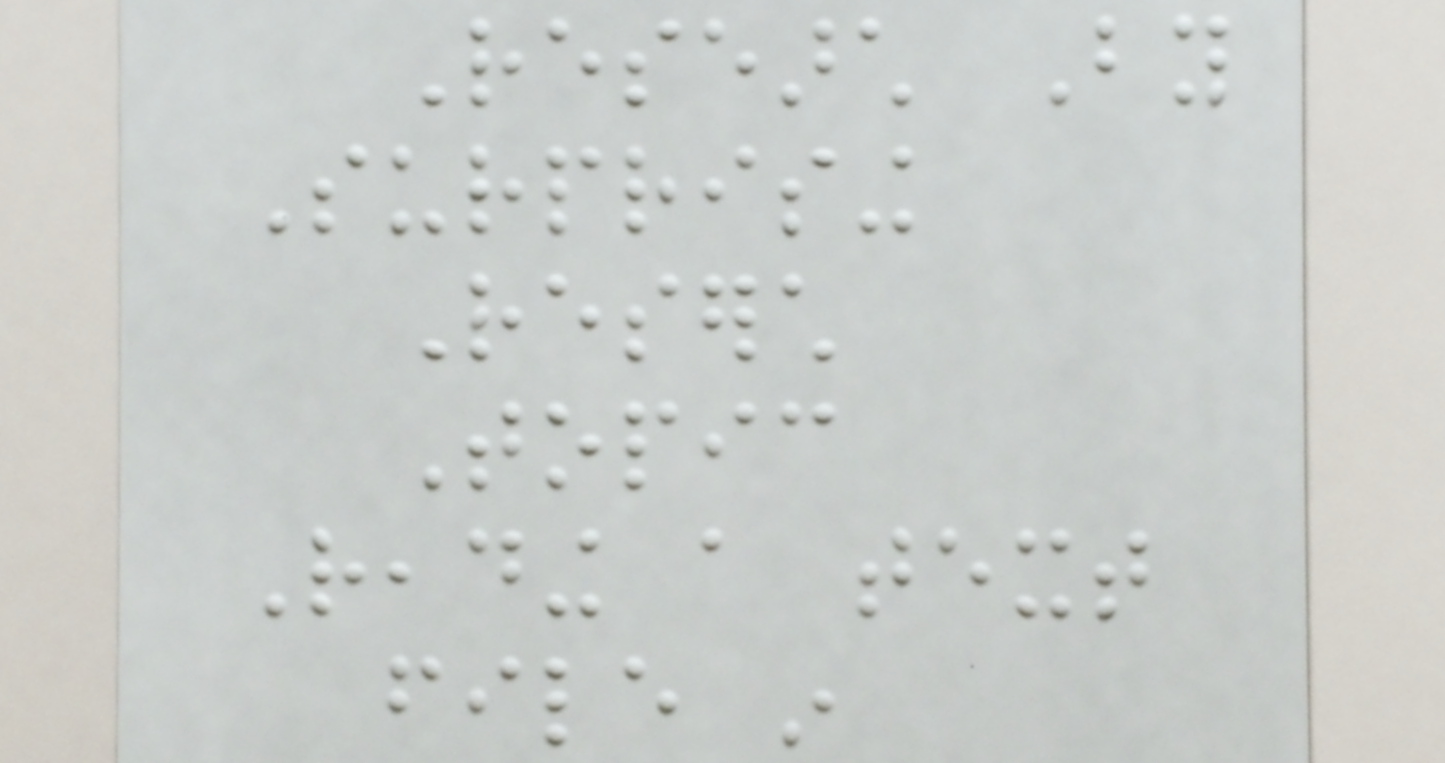Research By
Surprising
Reserch
Topic
Reading a text
file in
